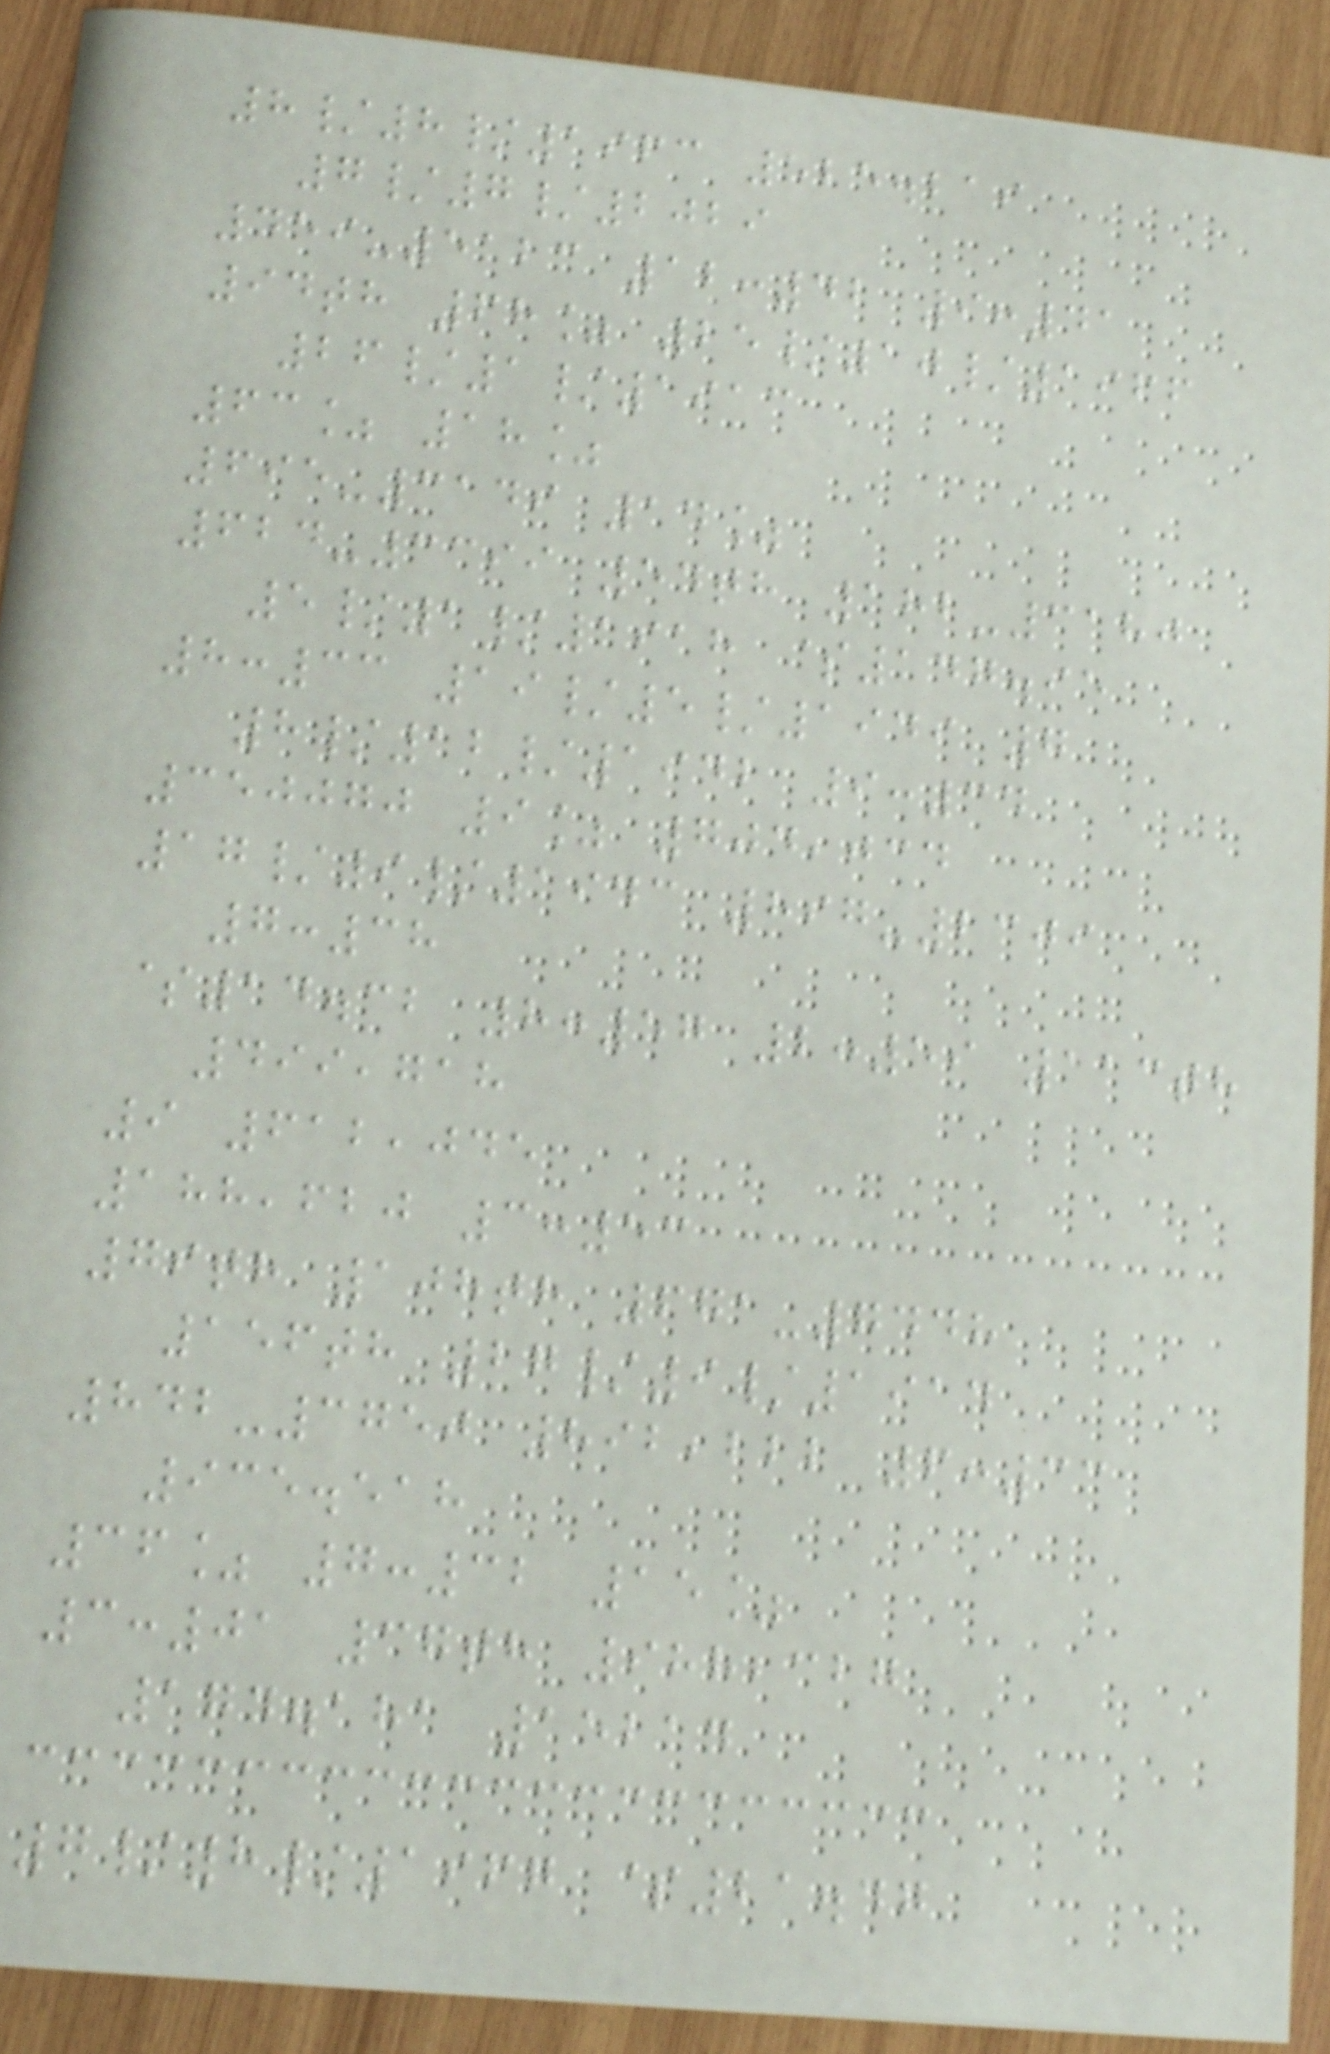8/8/1963 525.219
7/7/2029
459-5123 12:42 9:41
94th 68% 25/10/1966
26/1/1913
63% 18%
695-3149 14%
624-3399 54th 182-3180
5/1/1918 $147.95
8:33 19/5/1949 7
8/12/1942 9:34
350070 9% 704,034
17/9/1943 897-2309
7:38
$14.32 8:57 2:59 113th
499,718
9 612,045
188,620 3:53
79th 108th 671-7448
156th 27/9/1914
842-3750 892,222 6:33
935.518
36% 7:32 15%
3:01 37th 988,327
174.181 15214
7/8/1967 $21.47
